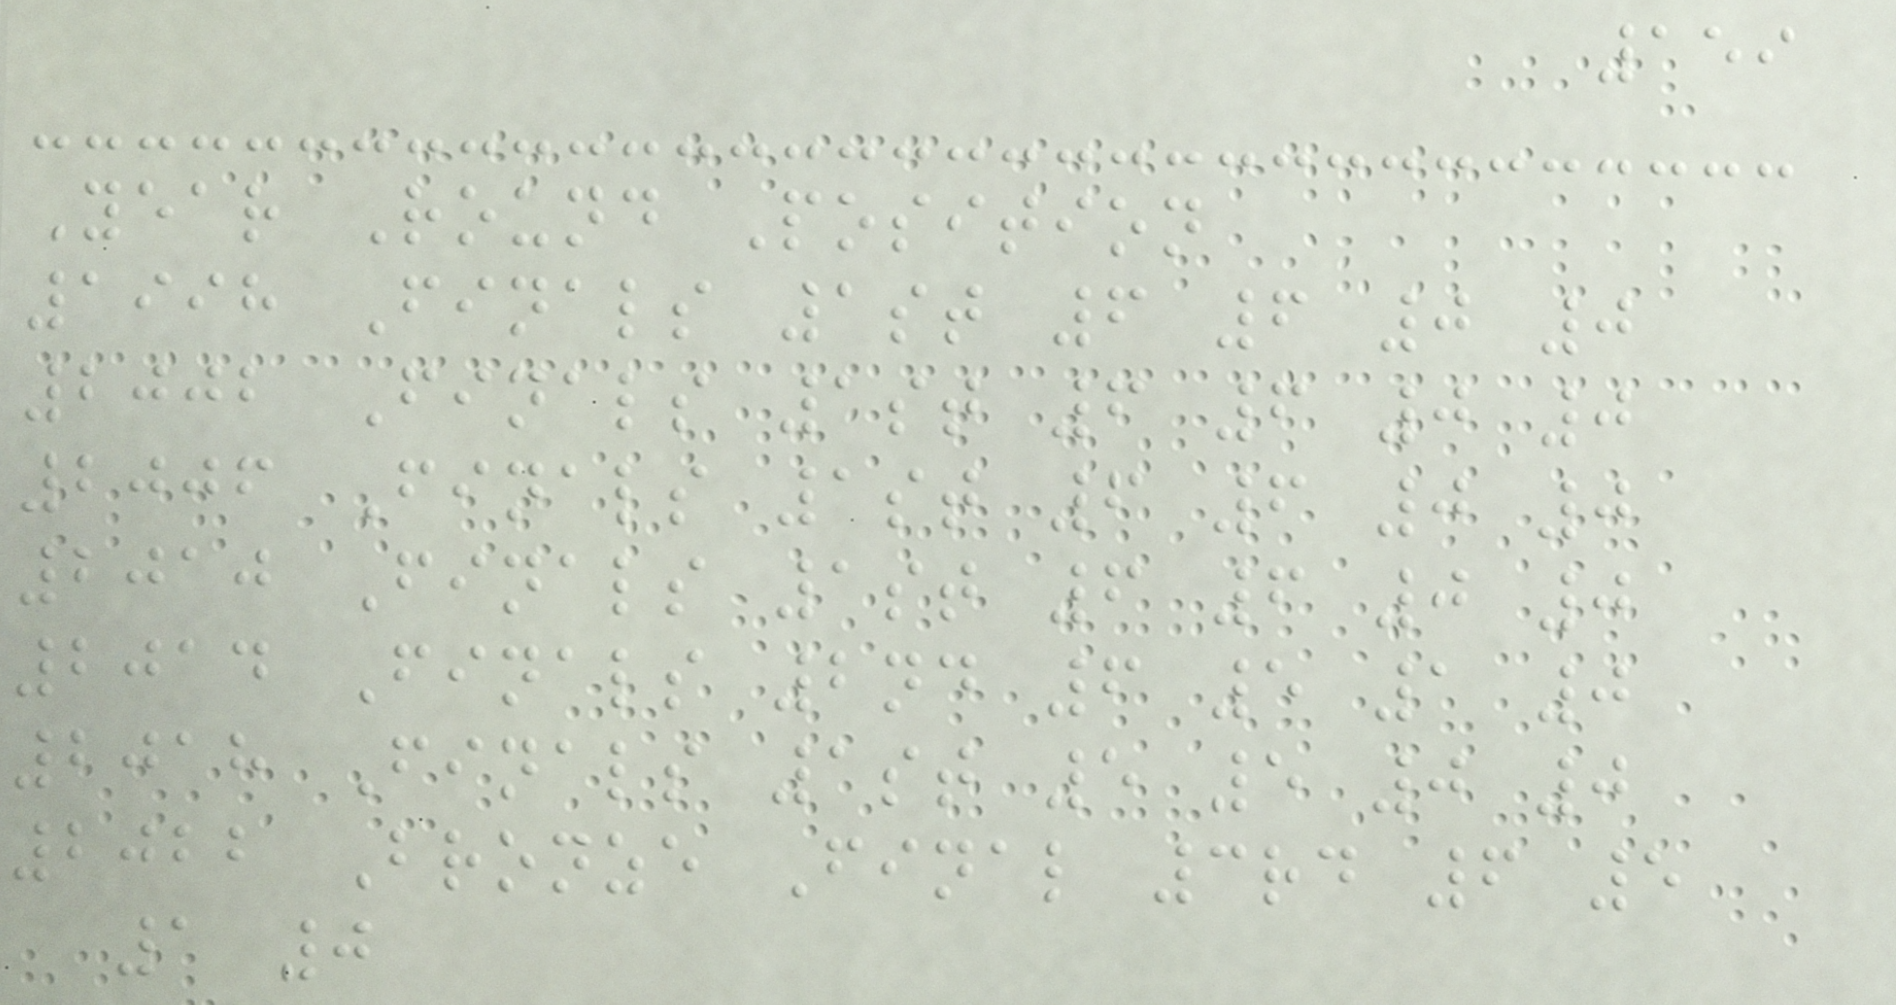159
Year Round Position
1998 Finals 1st 6 6 0 0
2002 Finals 1st 6 6 0 0
2006 Finals 1st 6 6 0 0
2010 Finals 1st 6 6 0 0
2014 Finals 2nd 6 5 1 0
2018 Finals 1st 5 5 0 0
2022 Bronze Final 3rd 6 5
1 0
